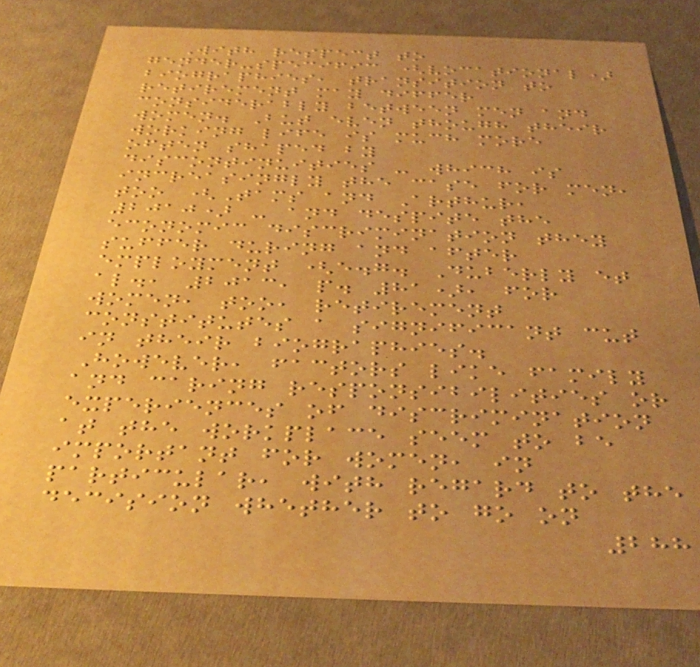With respect to
gender-specific (vocational)
biographies, transition to
retirement may differ
considerably between men and
women. But even though their
working life is much more
often shaped by
discontinuities - which is
increasingly the case for men,
too (Tams and Arthur,
2010) - and despite the
economic discrimination they
suffer during and after
employment (e.g. Duberly et
al., 2013, p. 81), for
women, too, retirement
constitutes a significant cut
in their biographies.
However, factors like family
and caring responsibilities or
experiences of discrimination
at the workplace seem to be
important for women, in
particular, with regard to the
decision whether to go on
288
